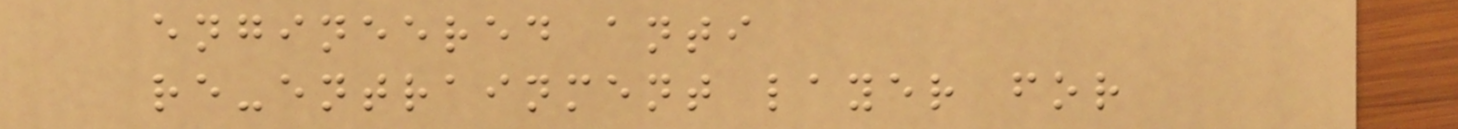engineered anti
re-entrainment layer for
